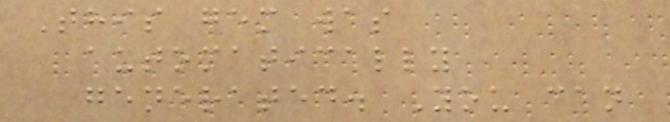This gem was
automatically
generated. You can
